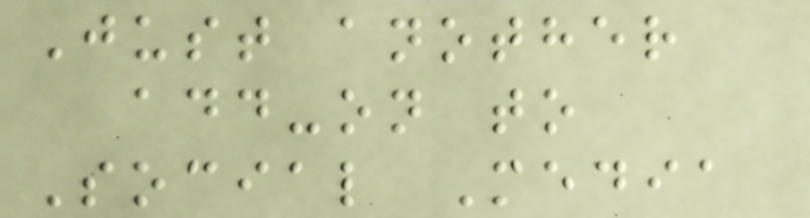Just another
add-on to
Social Media
